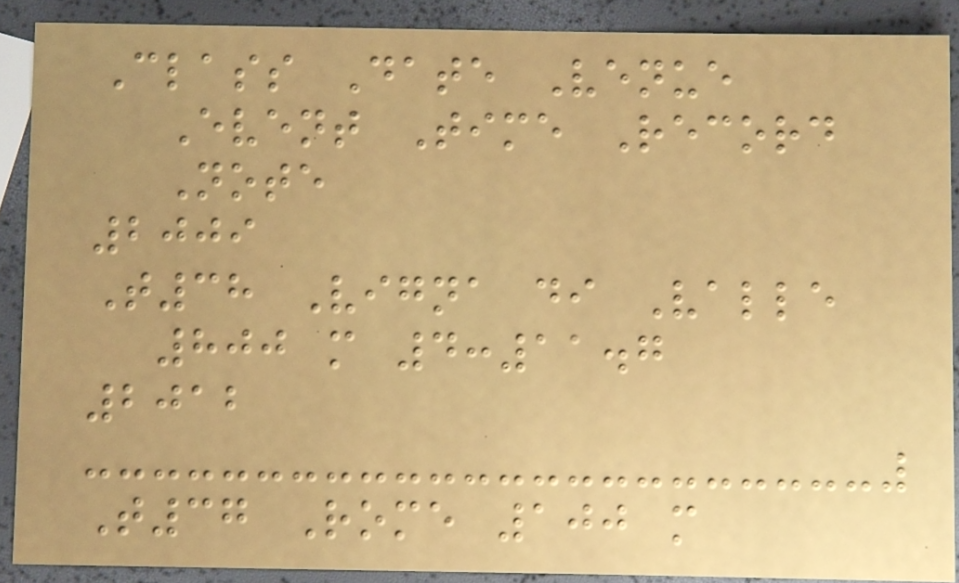Class Date Venue
Event Time Record
Note
2009
T38 Vigna di Valle
800 m 4:11.7
2012
T37 Rome 100 m
